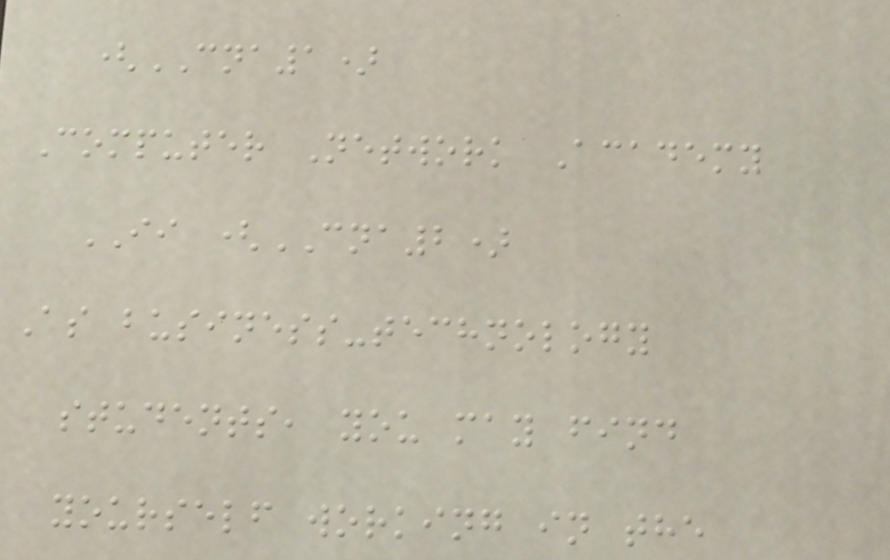(CNA1)
Computer Network Academy
II (CNA2)
As business-technology
students, you may find
yourself working in the
